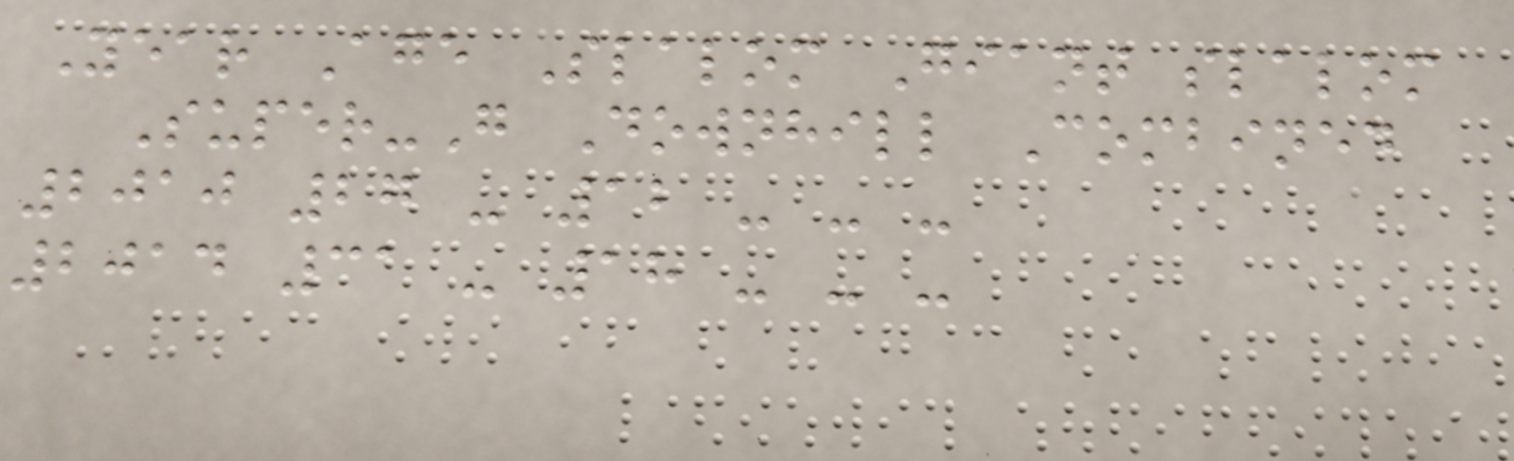Year Age Slalom Giant slalom
Super-G Downhill Combined
2010 27 - 12 - - -
2014 31 - 18 - - -
